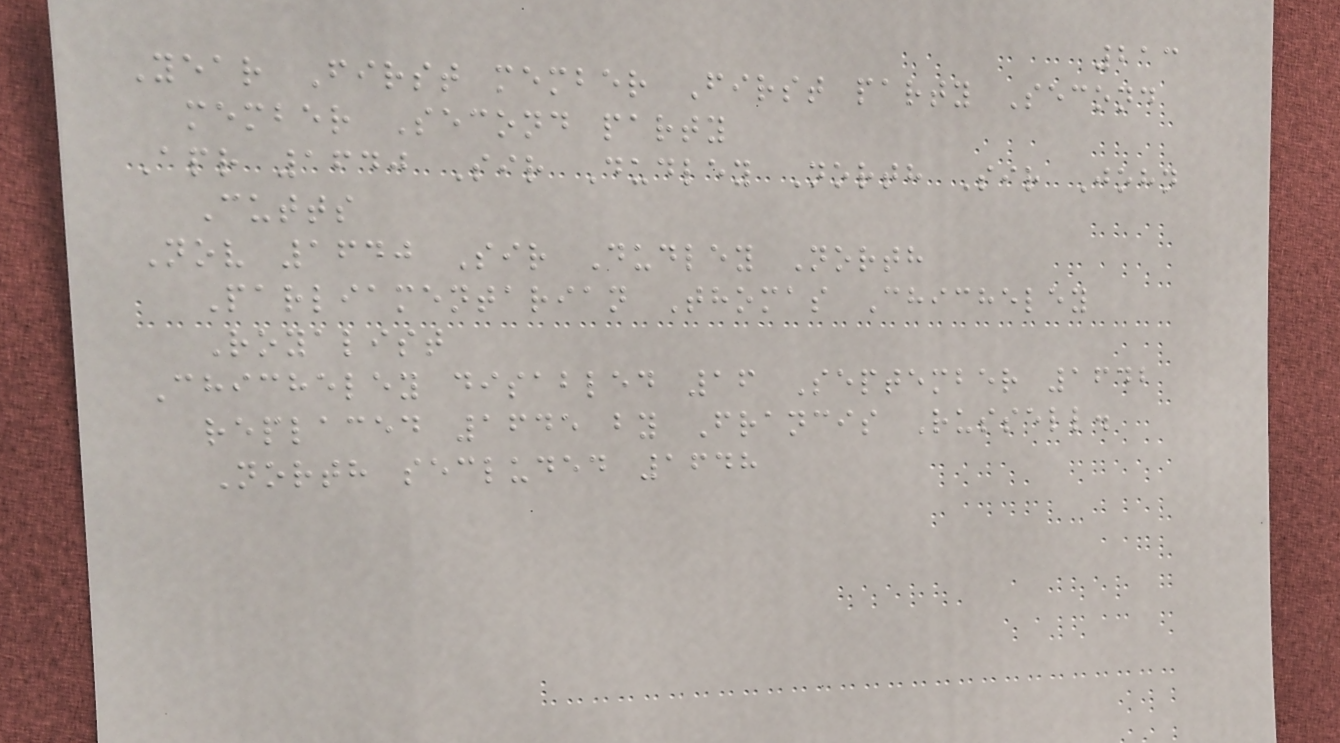213
Year First member First party Second
member Second party
Apr 1640 Sir Dudley North Sir John
Cutts
Nov 1640 Sir Dudley North
Parliamentarian Thomas Chicheley
Royalist
Chicheley disabled 16 September 1642
replaced 1645 by Francis Russell.
North secluded 1648
